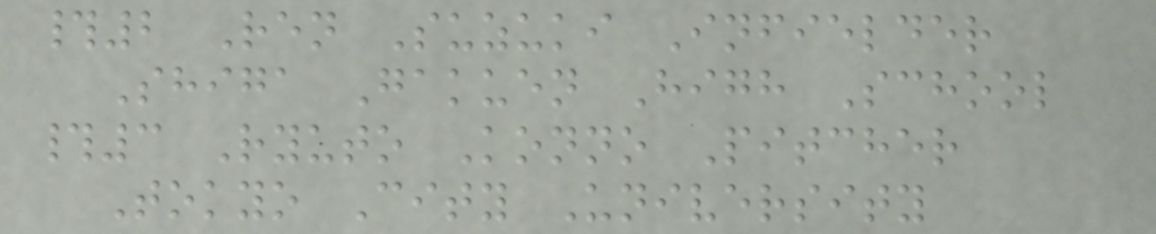#2 Ren Suzuki Infielder
Shiga Gakuen High School
#3 Ryuto Konno Pitcher
Tokyo City University
